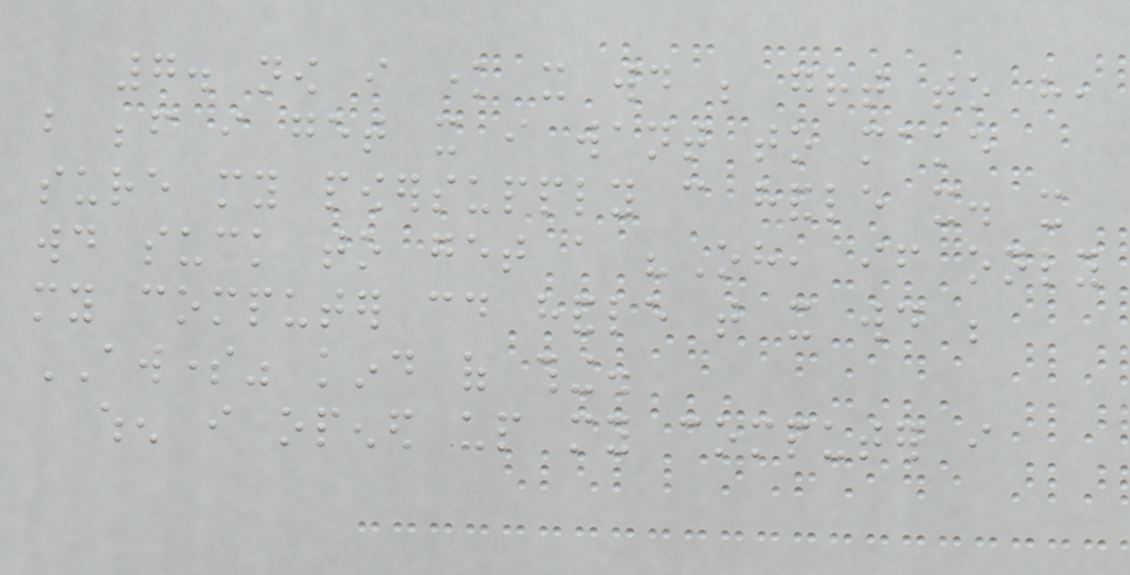7. now i know it would be great to have,
but before i get it i want to make
sure my powersupply can handle it. it
would suck to get a "Oh, if only
my computer could handle that it would be
AWSOME" kind of thing.
when i opened up my computer i
